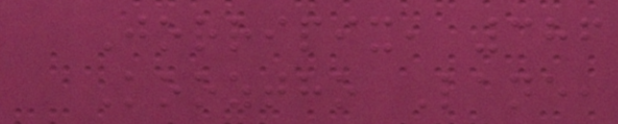Jorripix, 386
Kooztho Lane,
